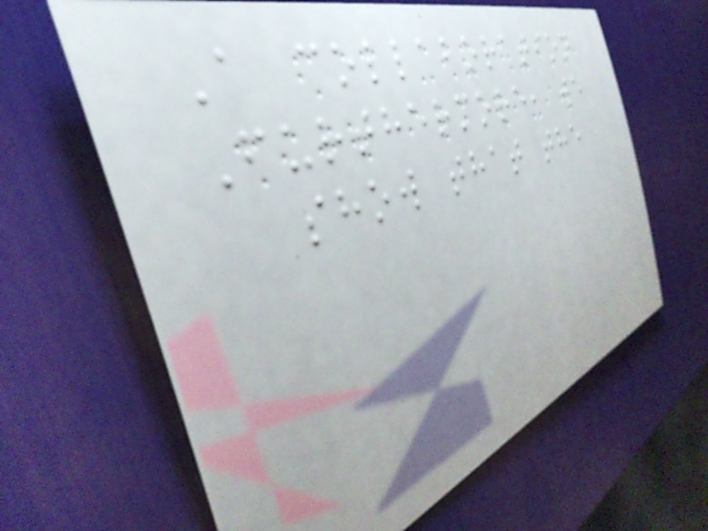A collaboration
Furthermore, we
show that the
